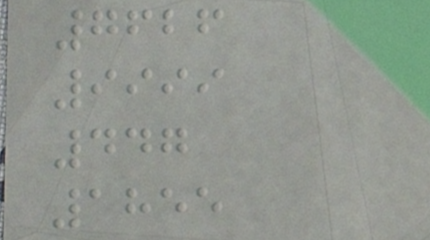7626
9999
447
1855
